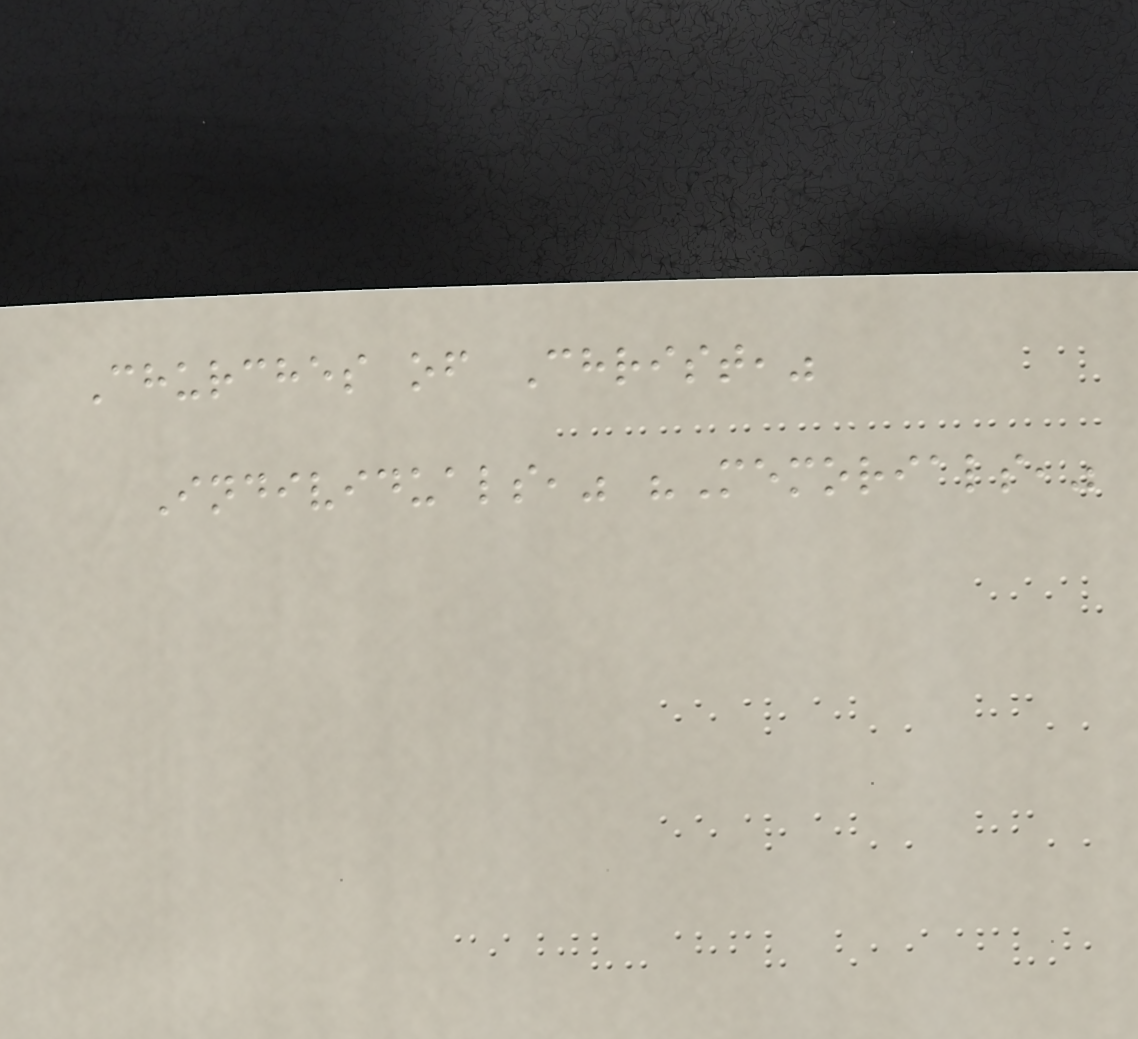Churches of Christ,"
Individuals," "Memorials,"
